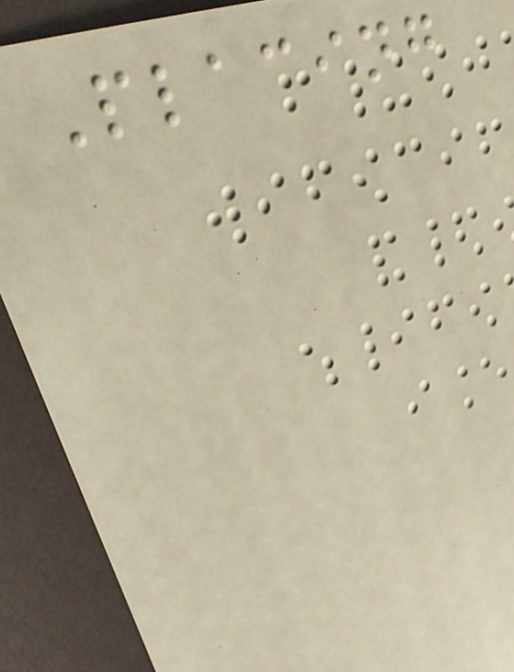Placing
